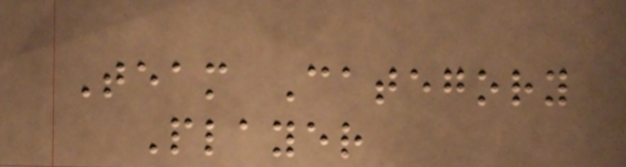Team Category
Player
